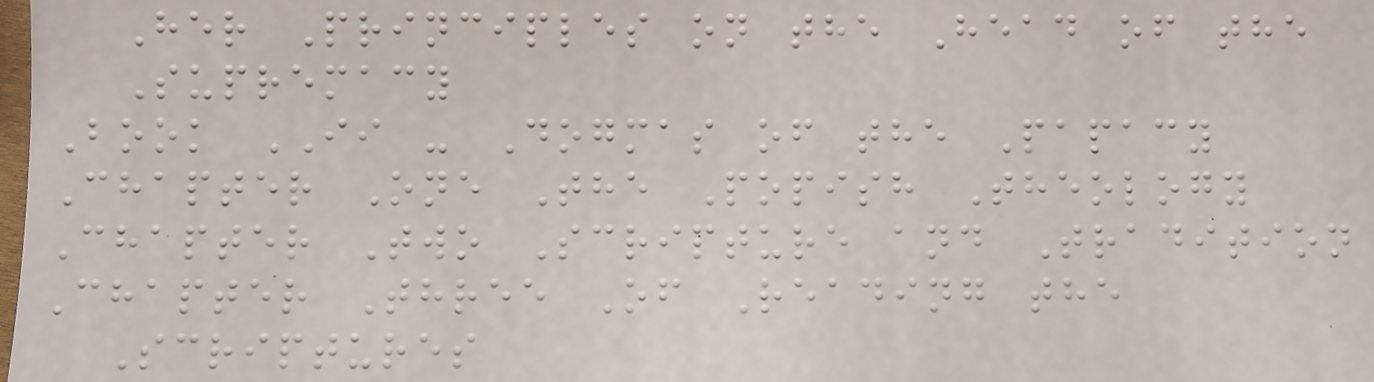Her Principles on the Head of the
Supremacy
Book II - Dogmas of the Papacy
Chapter One The Popish Theology
Chapter Two Scripture and Tradition
Chapter Three Of Reading the
Scriptures
